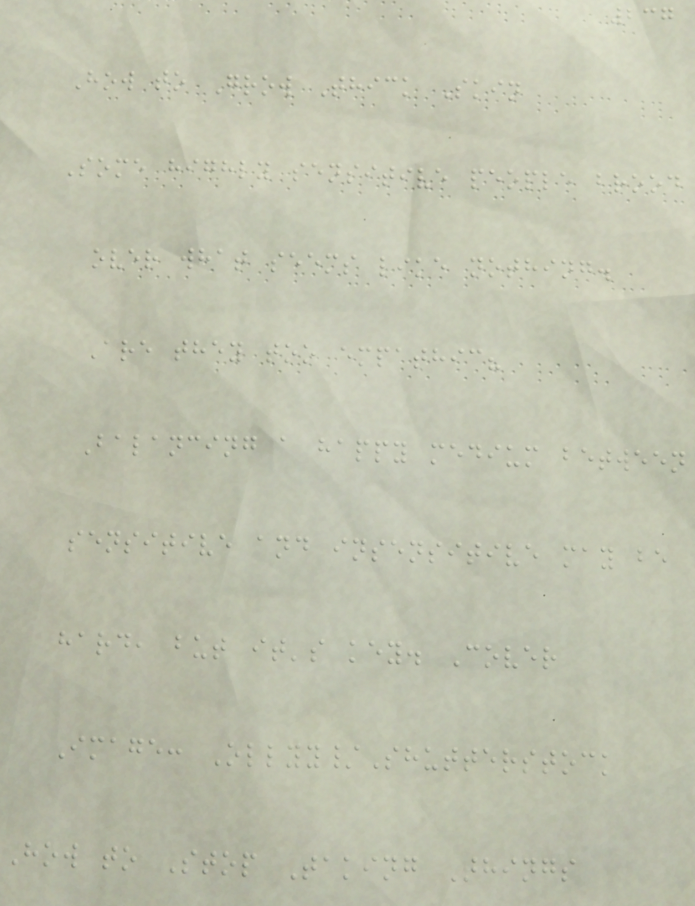237
How to Grow Thick Skin
Some highly sensitive people brood
over what seems like nothing.
Are they too empathic?
Balancing a happy medium between
sensitive and insensitive may be
hard, but it's key. Cover
Image: Ollyy/Shutterstock
How to Stop Taking Things
